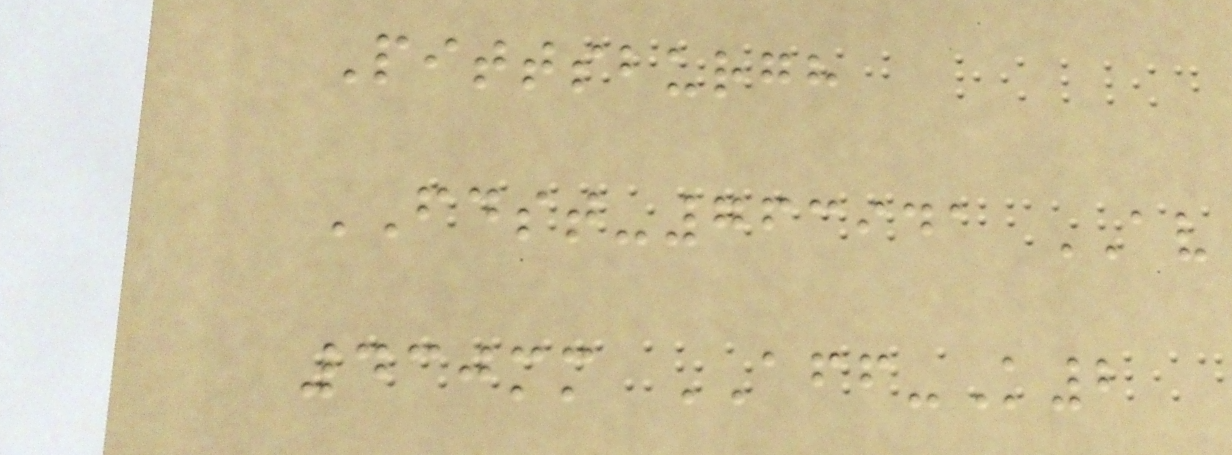Pittsburgh
FDST-763941 AV
430mm AFF-K2
